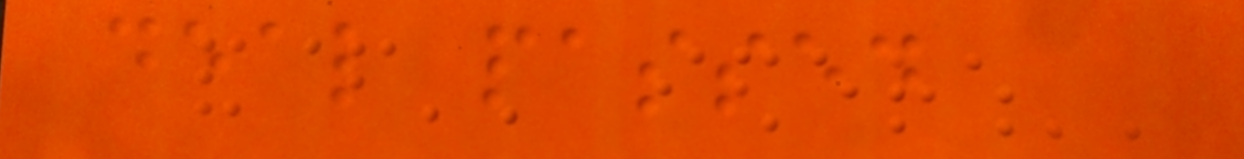deal passed
